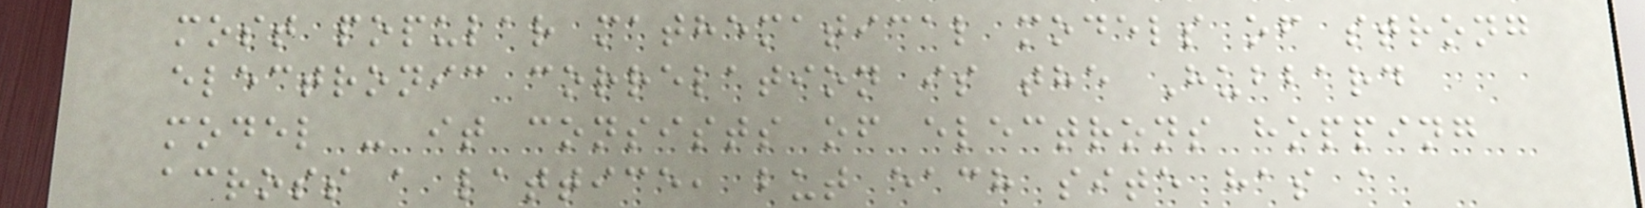most popular mathematical models of strong
electronic correlation is the Hubbard
model - it consists of electrons hopping
across a lattice, but each site has a
